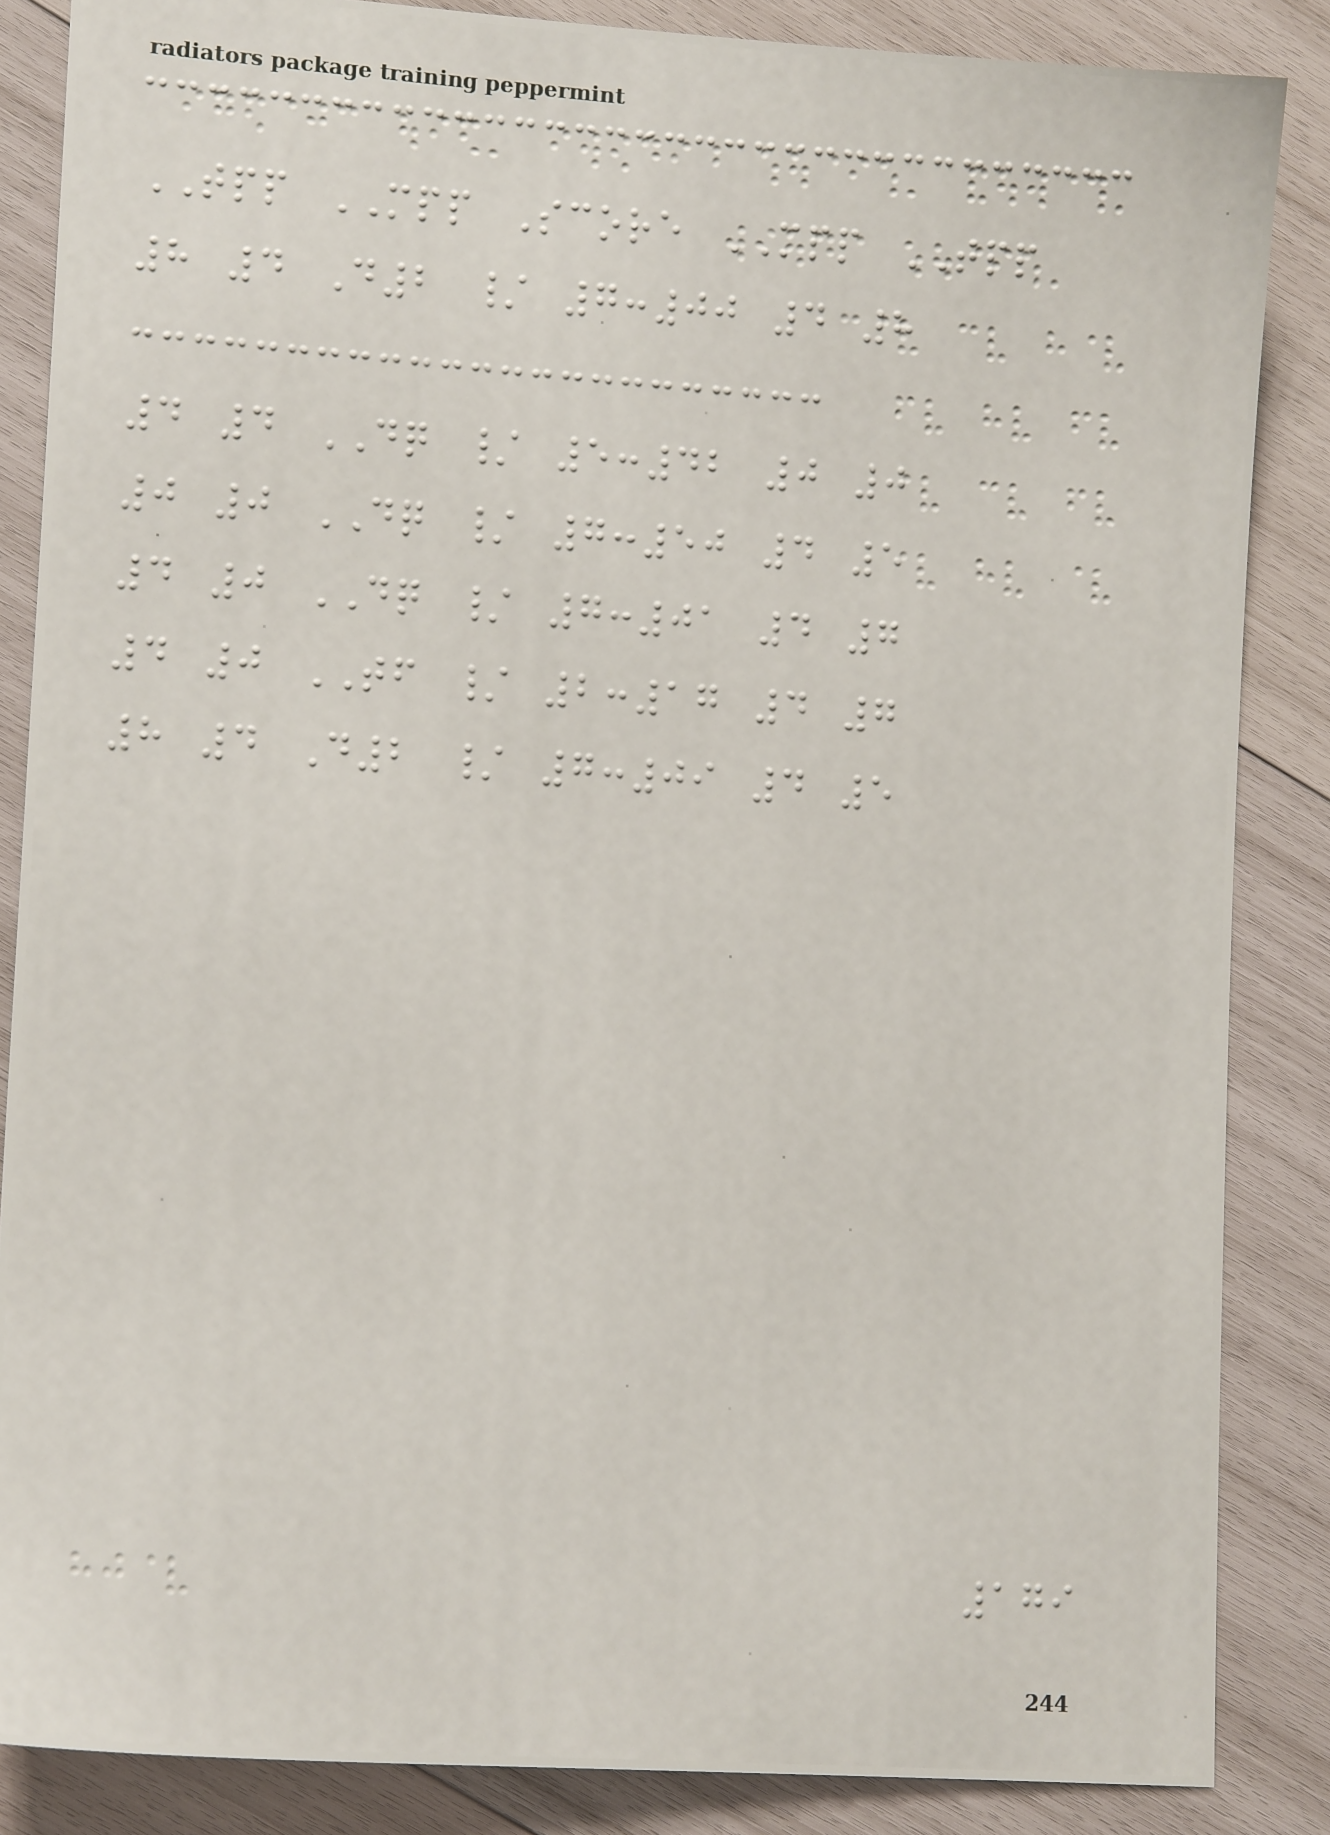TPP MPP Score MPP TPP
8 4 D2 / 7:00 4 8
4 4 DQ / 5:42 0 0
0 0 DQ / 7:50 4 5
4 0 DQ / 7:01 4 7
4 0 TF / 2:17 4 7
8 4 D2 / 7:09 4 5
179
